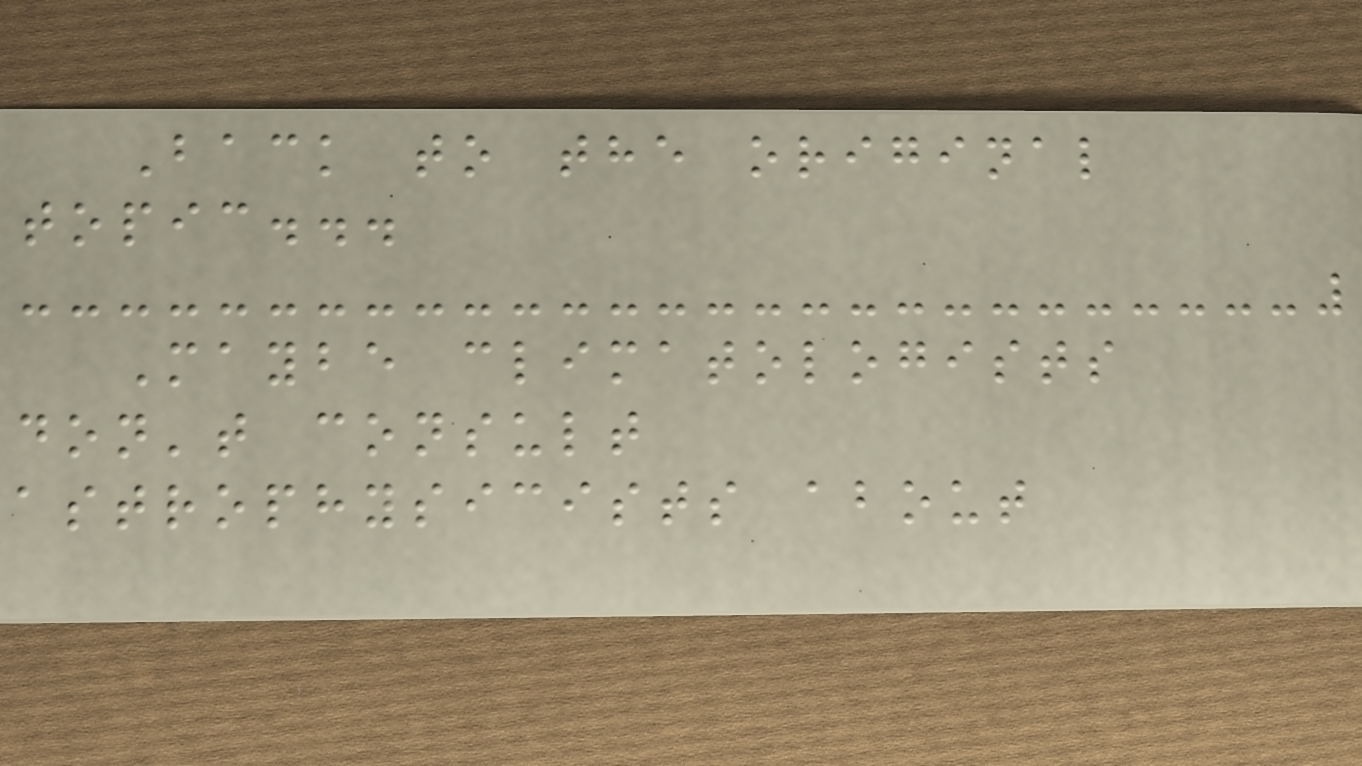Back to the original
topic...
Maybe climatologists
don't consult
astrophysicists about
